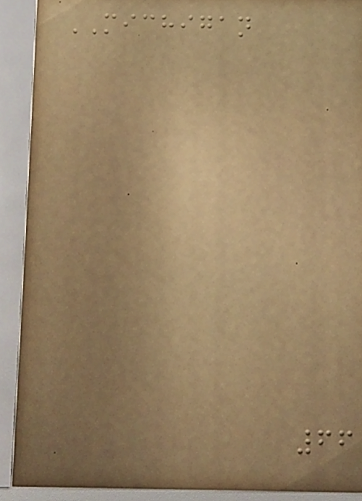MICHIGAN
66
